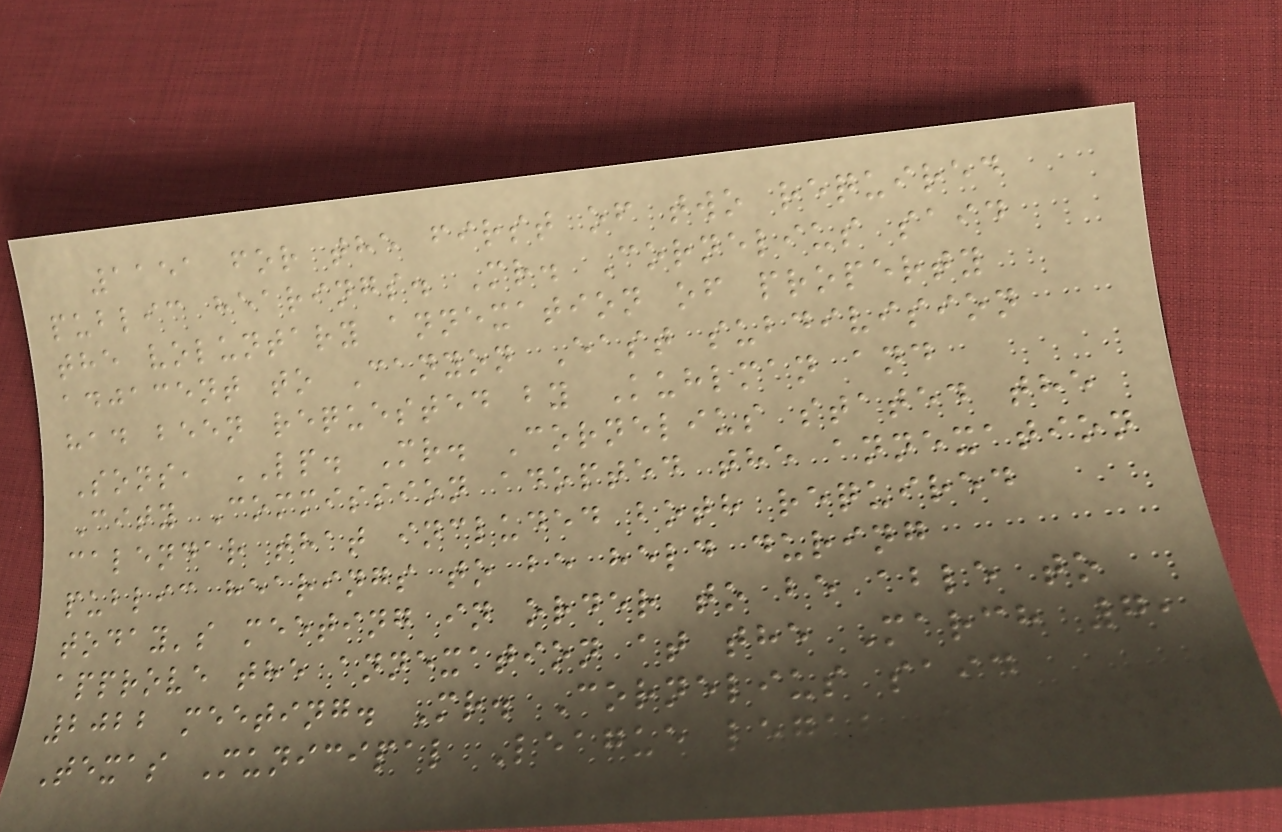1151 for the first of two required
public hearings. Mr. Cornelius said
the voluntary annexation of property
adjacent to Canyon East subdivision
had been requested by Kuhlman and
Sons, LP. Mr. Cornelius stated the
City Commission adopted the annexation
calendar that included both required
public hearings to be held during
today's meeting in order to be able to
approve the annexation at the March 7,
2022 meeting. Mr. Cornelius said
Texas Municipal League legal services
